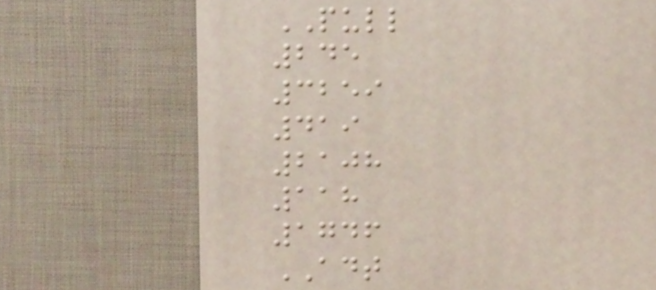PULL
245
3259
419
2108
118
1746
ADT
